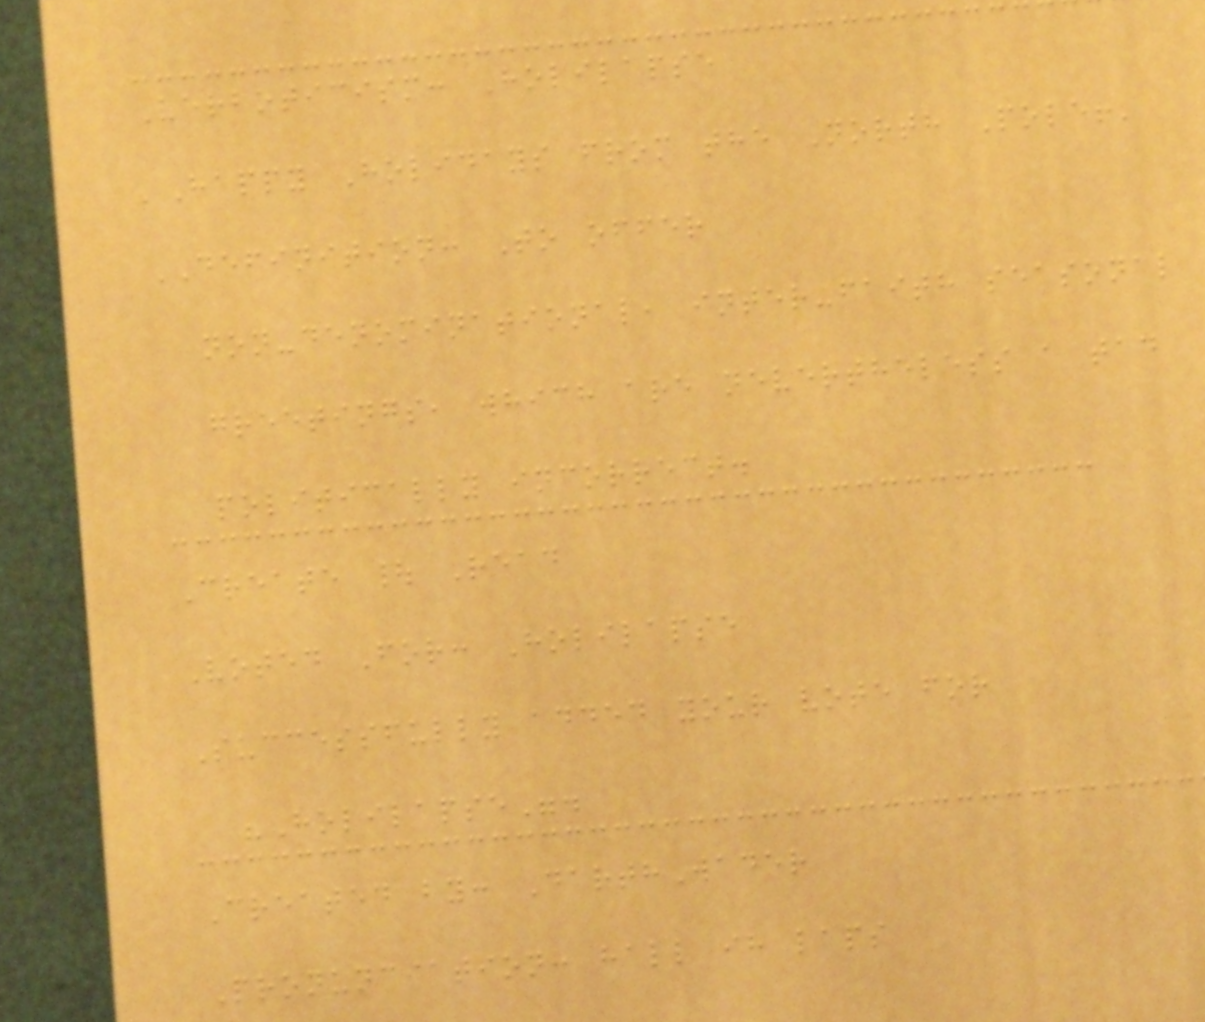Verboticism: Holilapse
'Happy Holidays from the North Pole!'
DEFINITION: To offer
non-denominational, inter-faith seasonal
greetings, which are nevertheless a tad
politically incorrect.
Create | Read
Voted For: Holilapse
Successfully added your vote for
"Holilapse".
Created by: DarthWader
Pronunciation: hall ih laps
